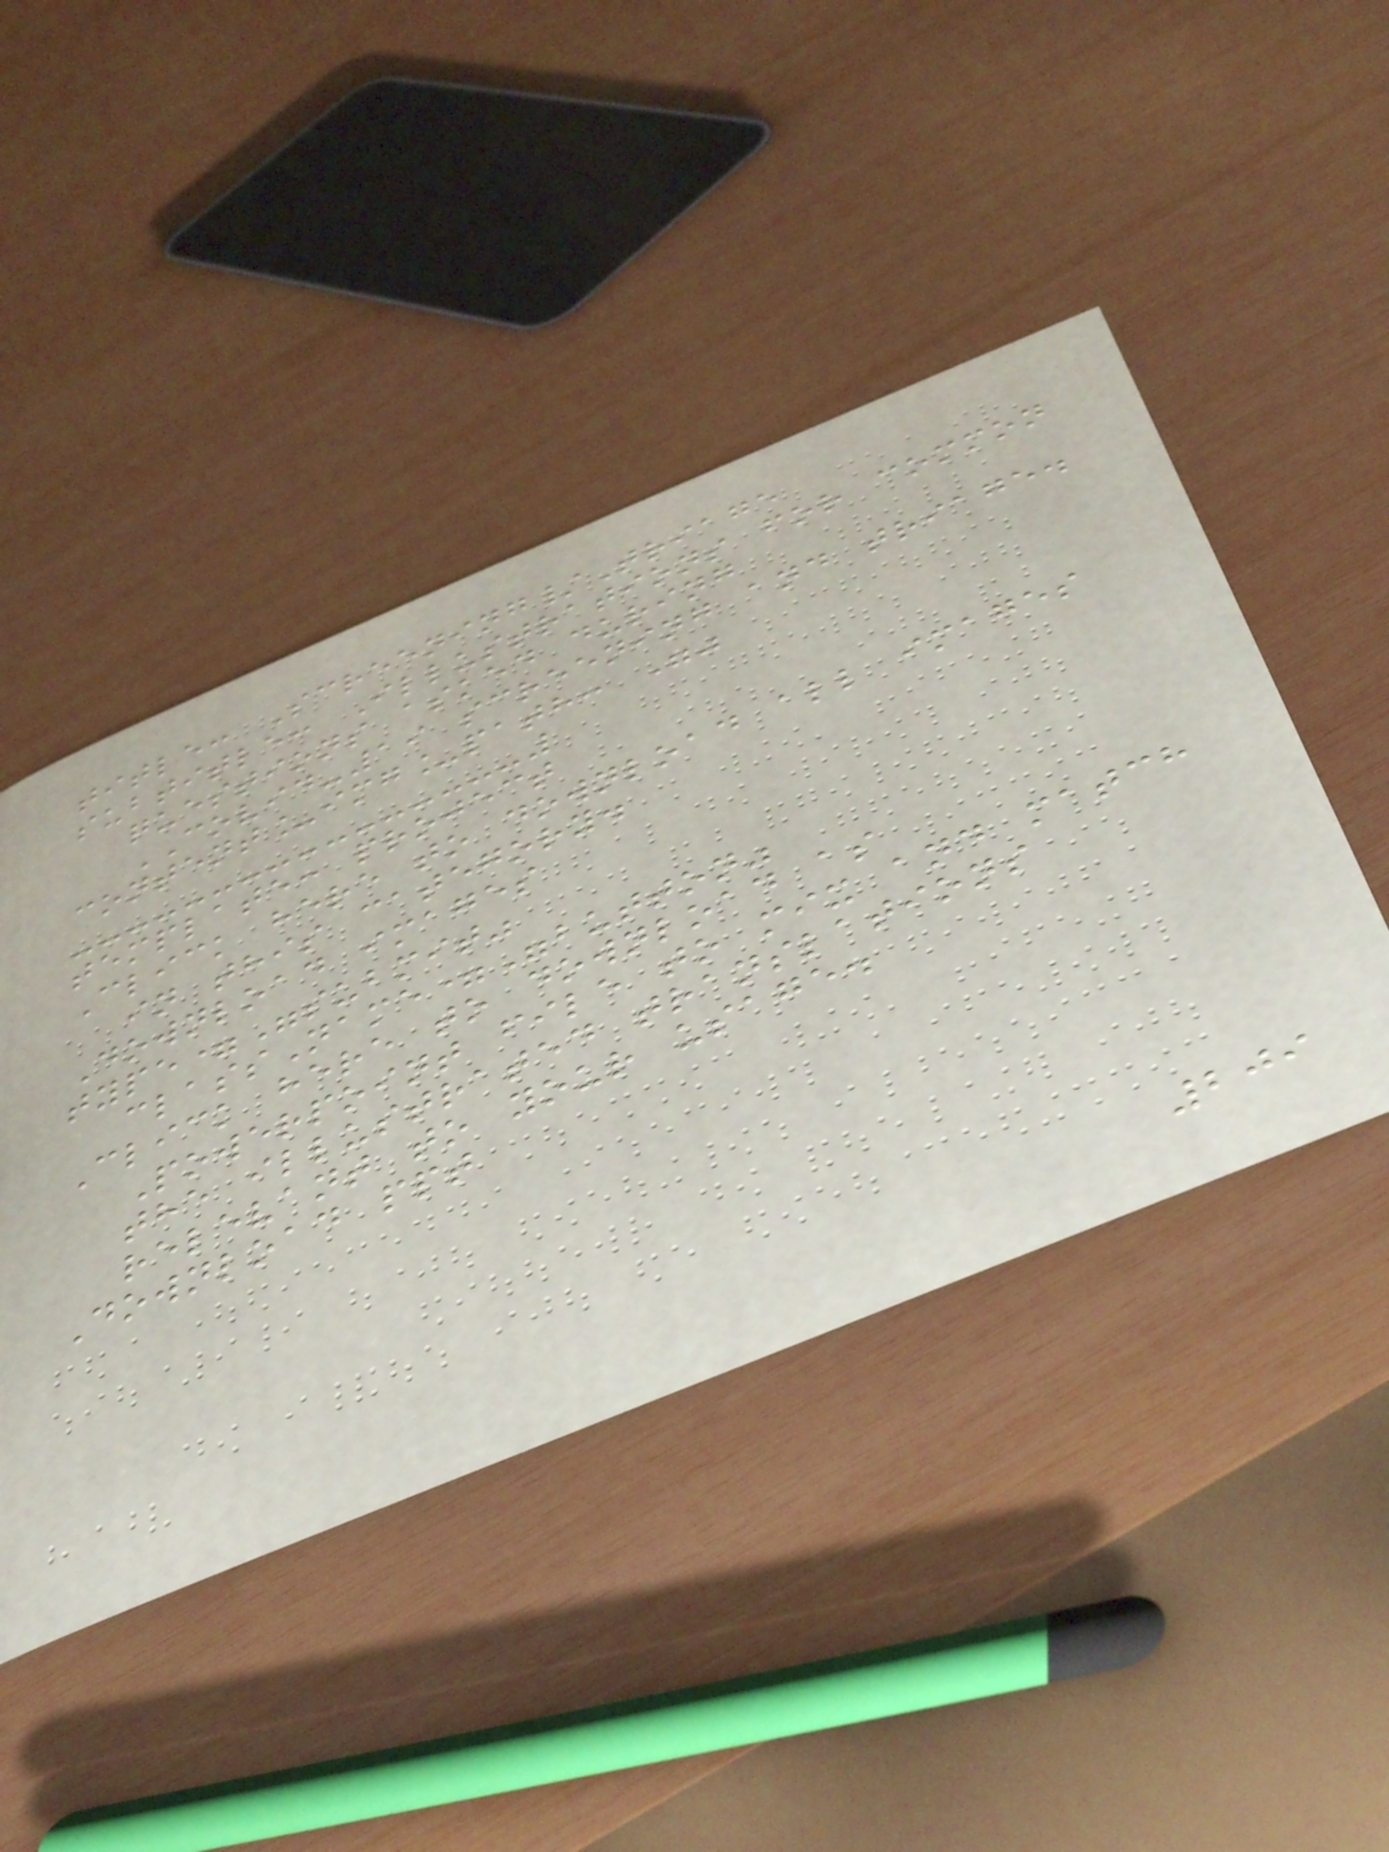title: Screening/Triage
subtitle: Illustrations for common
questions asked during
COVID-19 screening and triage.
content_img_path: ""
template: project
Click here to download all images
in this category.
Download images
type="submit"
className="button"
Click here to download as
Powerpoint file to mix and match
the illustrated translations
relevant to your usage.
Download ppt
209
